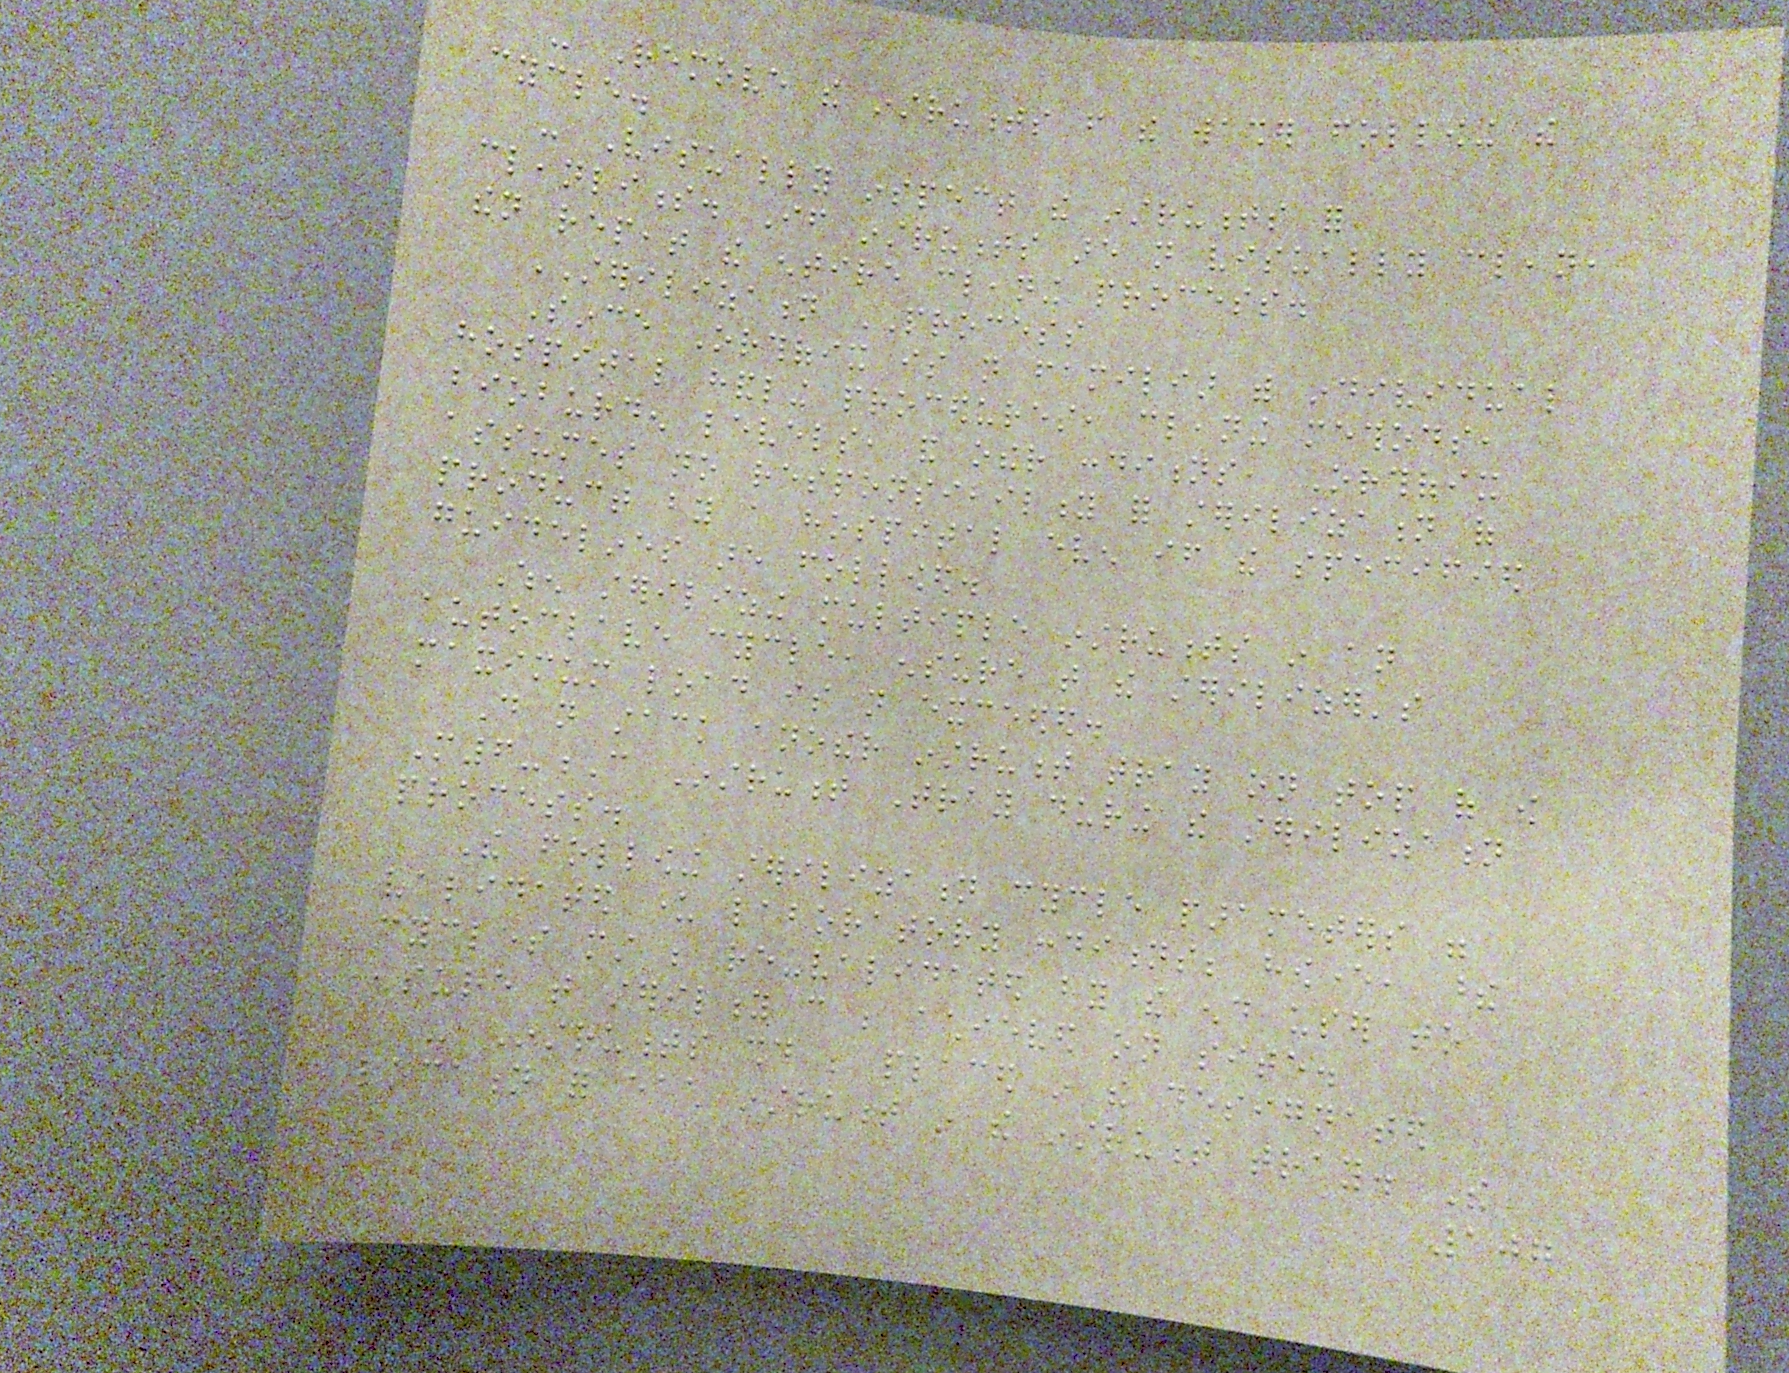- Remove the instruments from the washer following the
cycle.
- Visually inspect the instruments for
cleanliness. If instruments are not visually clean,
then repeat the entire cleaning process.
STERILIZATION PROCESS
Since Orthofix is not familiar with individual
hospital handling procedures, cleaning methods,
bioburden levels, and other conditions, Orthofix
assumes no responsibility for sterilization of
product by a hospital even if the specified
guidelines are followed.
When sterilizing multiple instruments in an
autoclave cycle, ensure that the sterilizer's
maximum load is not exceeded.
Do not stack another instrument tray on top of the
M6-C Instrument Tray during the sterilization
process.
The following sterilization cycle parameters were
validated under laboratory conditions; however, these
cycles must be re-validated by the end user to
ensure that sterility can be achieved on site.
- Instruments should be placed in the designated
location for each instrument in the instrument tray. The
107
